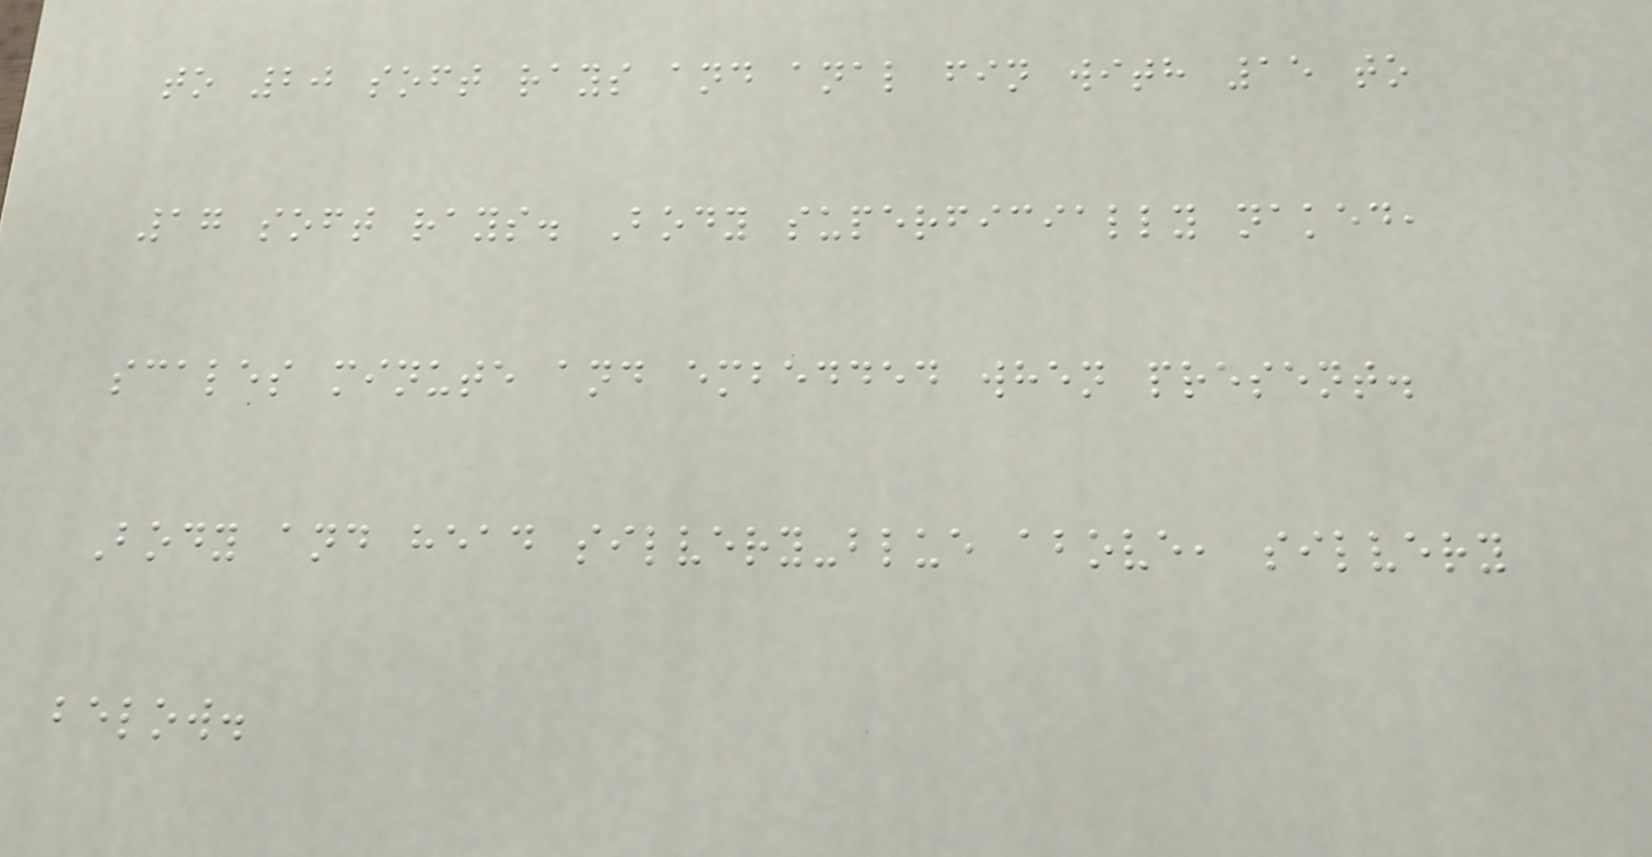to 20 soft rays and anal fin with 15 to
17 soft rays. Body superficially naked,
scales minute and embedded when present.
Body and head silvery-blue above, silvery
below.
